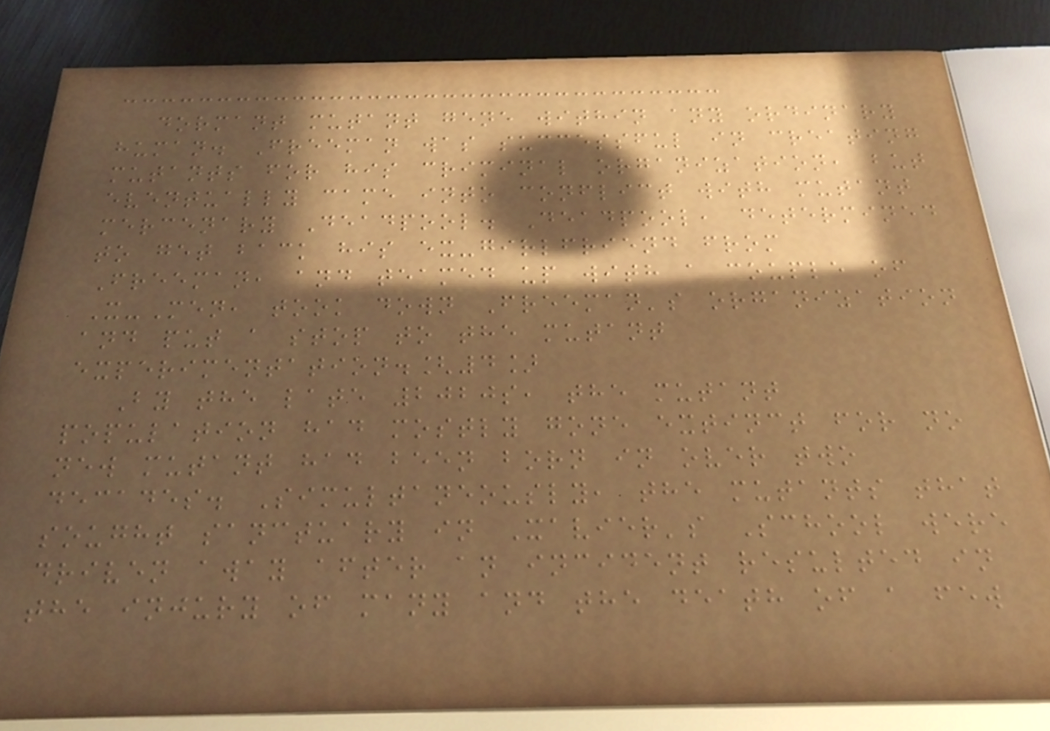dormant mutant gene within any ordinary
human. Freeman was successful in creating
mutants for his criminal organization, but
eventually came into conflict with mutant
mercenary Deadpool. Deadpool, determined
to get back his ex-girlfriend from
Freeman, and teamed up with a couple of
X-Men, took down Freeman's organization
and put a stop to the mutant
experimentation.[4]
By the late 2020s, the mutant
population had mostly gone extinct for no
new mutant had been born in over two
decades. Simultaneously, the mutants that
sought sanctuary in Xavier's School were
driven away after an incident resulted in
the injury of many and the death of a few
